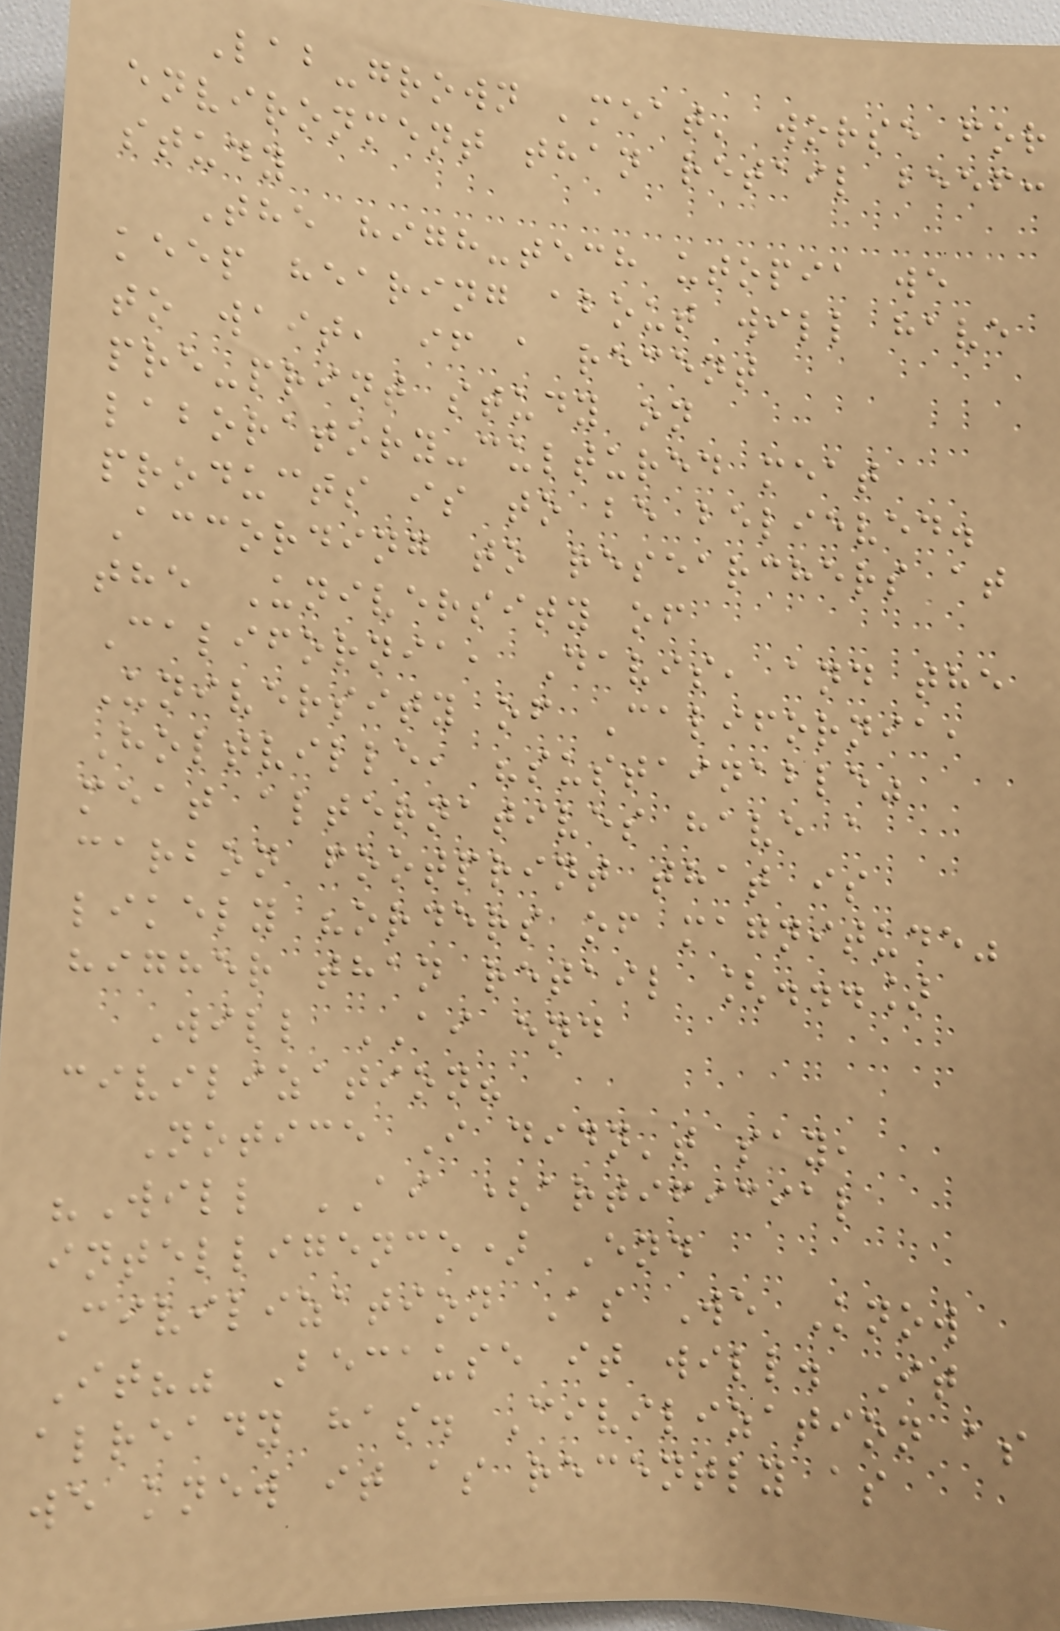Lab-grown 'meat' worse for
environment than retail beef:
study
The high-tech utopia we
keep hearing about will have
to wait, if a recent
pre-print study on
laboratory-cultured meat
products is to be believed.
According to researchers at
the University of
California, Davis, and the
University of California,
Holtville, "sustainable"
meat alternatives have a
carbon footprint that is
likely "orders of magnitude"
higher than retail [...]
Will AI end
civilization?
Notice I didn't say,
"Will AI (artificial
intelligence) End
Civilization As We Know
It?" Because it will. It
already has. Civilization as
we knew it as recently as
